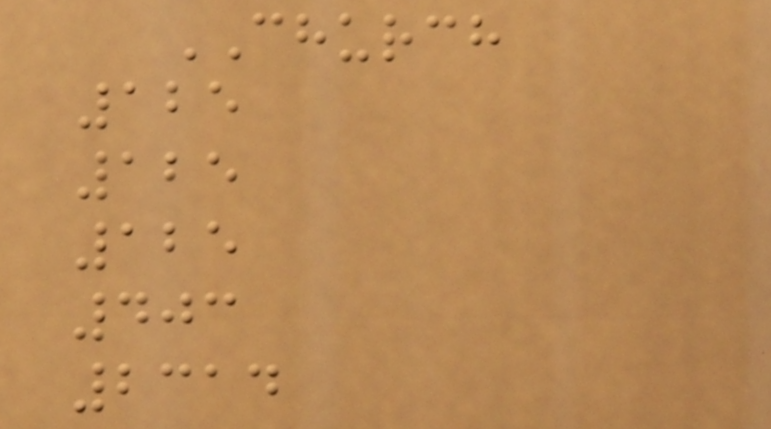CHURCH
125
125
125
403
2314
